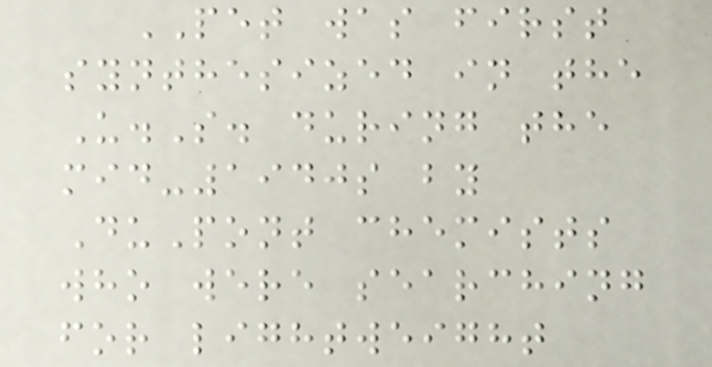PET was first
synthesized in the
U.S. during the
mid-1940s by
DuPont chemists
who were searching
for lightweight
